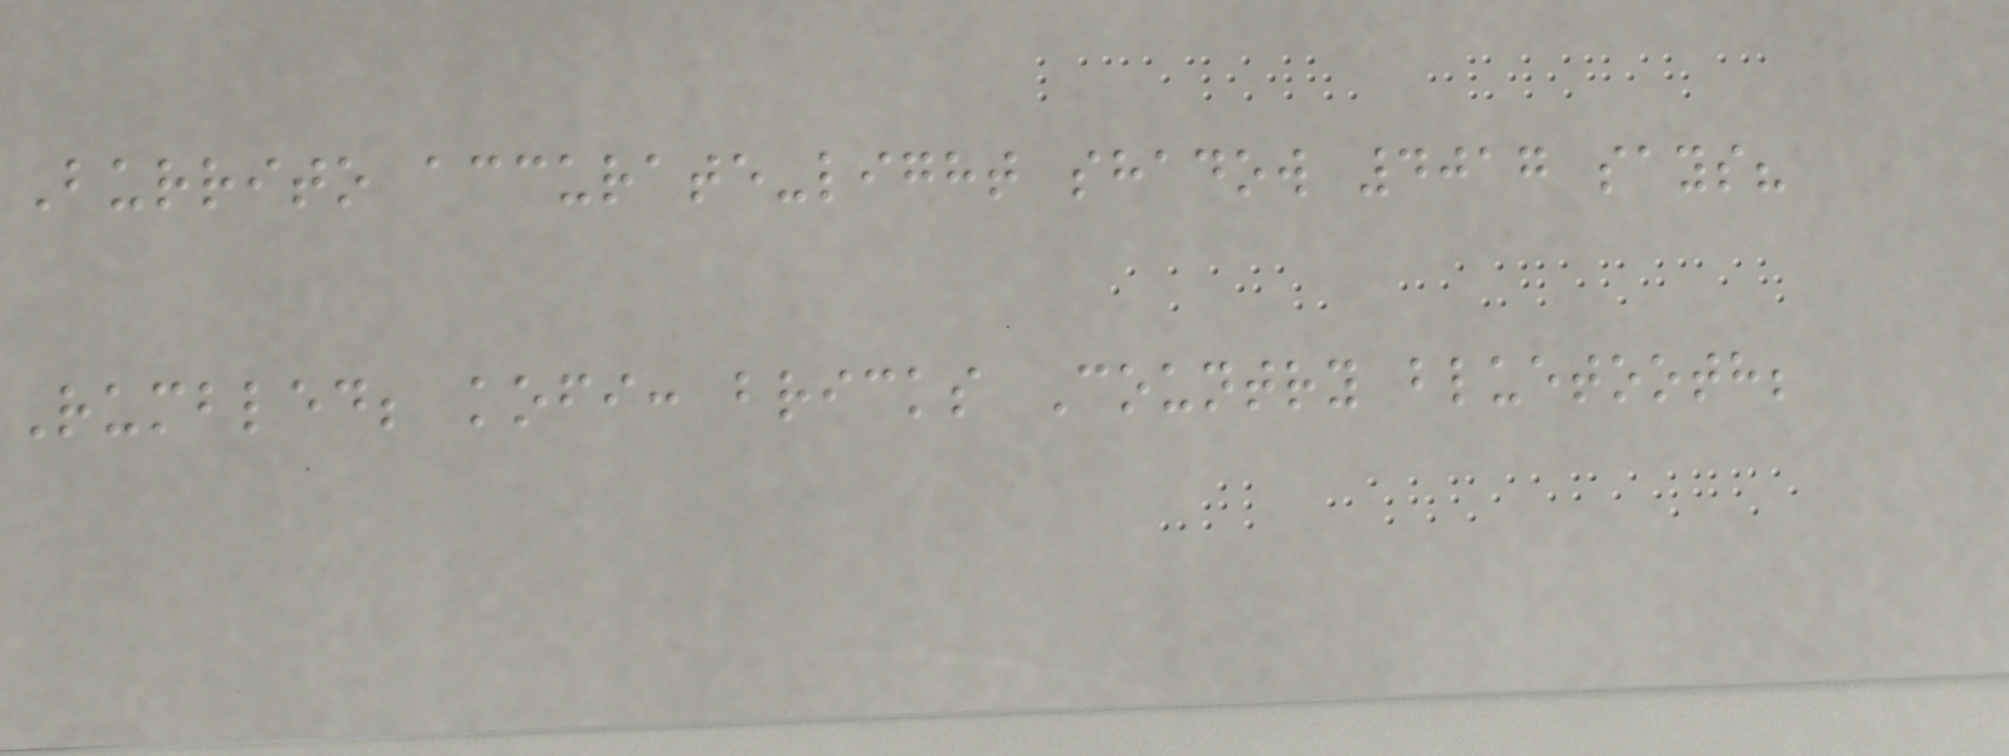Burrito accurate-light shadow 4017 says?
Rumbled; kofi: bricks Country bluetooth;
